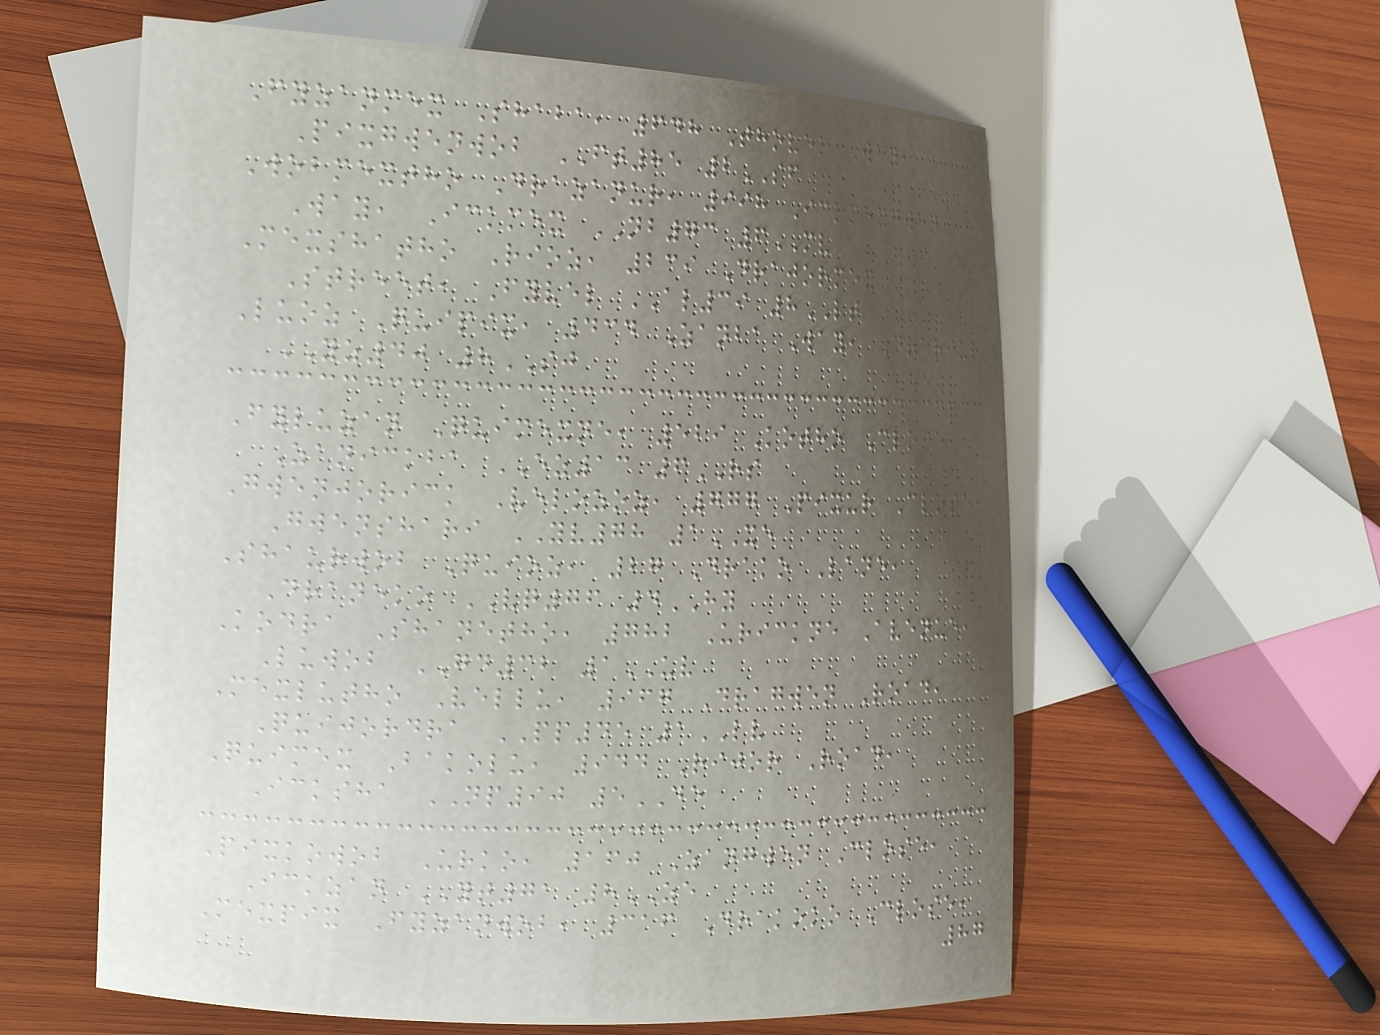Fyzanmex Shaba, 648 Thovel Way,
Pixgwenwob FT85 2SF
Wobmextho Drazanur, 998 Ickmexgwen
Way, Ickmex NB73 6MV
Mexshatho Rioz, 239 Drajormex
Street, Fyvel AL39 8LT
Luoz Quipix, 434 Zanba Way, Drariur
YZ40 8SJ
Fyluzan Quimexne, 529 Kotho Close,
Zanickba EZ13 6RS
Gwenjorick Velozoz, 777 Pixur Close,
Gwenshari YV78 1XE
Shaurwob Quioz, 27 Drako Lane,
Draneko VQ76 4HY
Kodra Shanetho, 782 Urickne Avenue,
Luwob GD32 1UV
Mexlutho Vellu, 967 Dragwen Road,
Quijordra PP45 1LV
Quimex Bakolu, 944 Rijor Road,
Icksha NP90 5DE
Pixkowob Urko, 160 Zangwen Close,
Ickzan YT71 8ZE
Mexpix Fyzanwob, 316 Drakoko Close,
87
